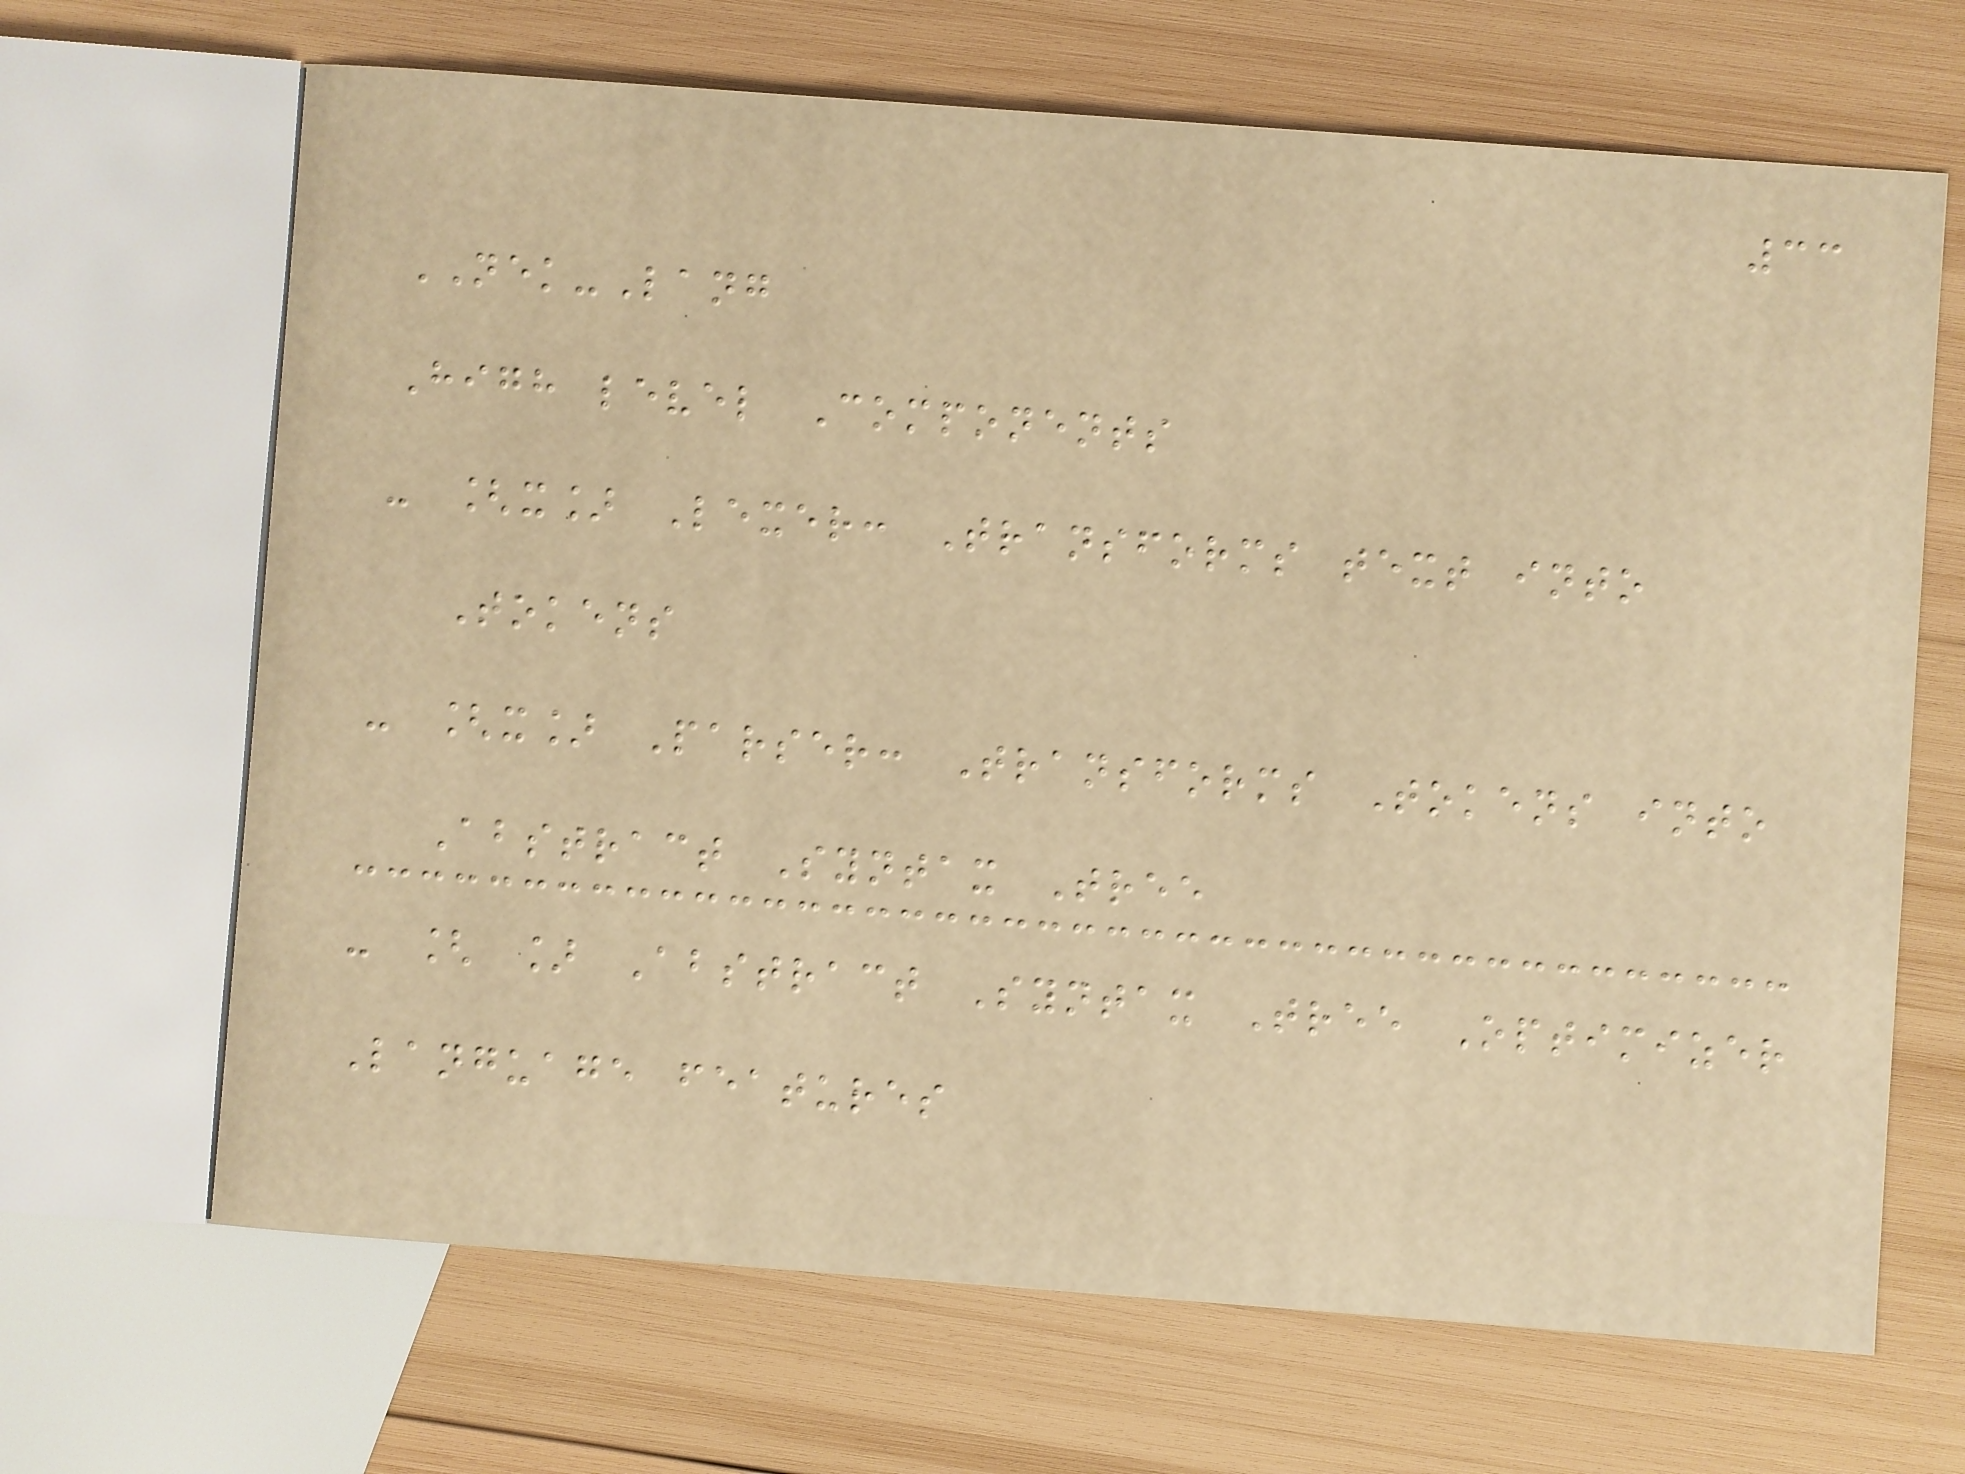33
NEK-Lang
High level Components
- [x] Lexer: Transforms text into
Tokens
- [x] Parser: Transforms Tokens into
Abstract Syntax Tree
- [ ] Abstract Syntax Tree Optimizer
Language features
